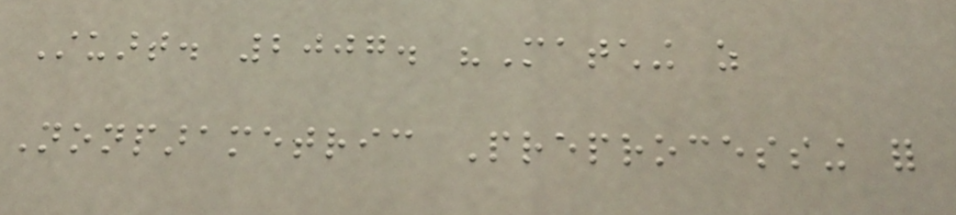Stuart. 2007. "Matching as
Nonparametric Preprocessing for
